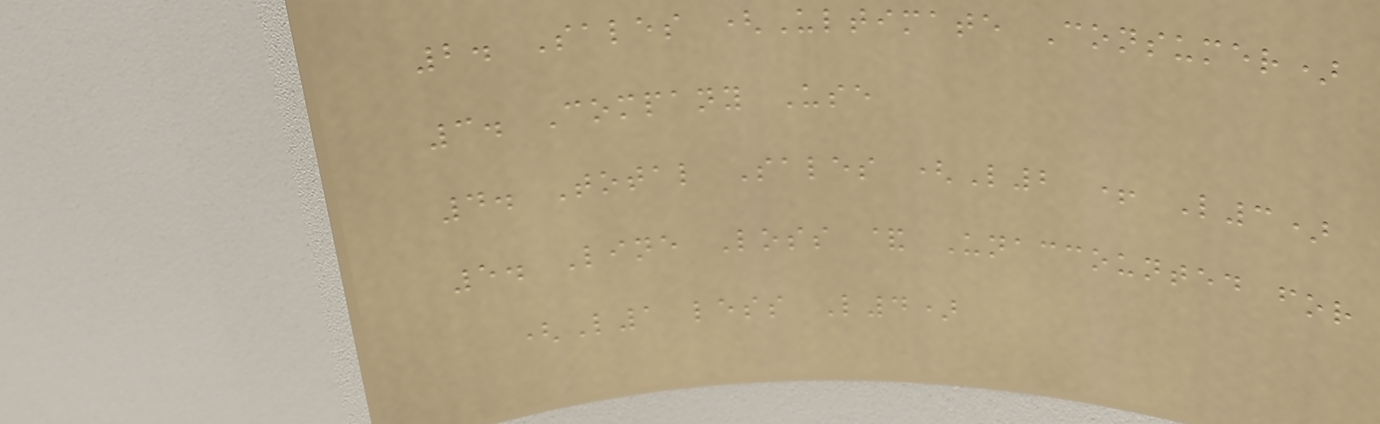2. Sales (Ultimate Consumer)
3. Company Use
4. Total Sales (L2 + L3)
5. Line Loss & Unaccounted for
(L1 less L4)
